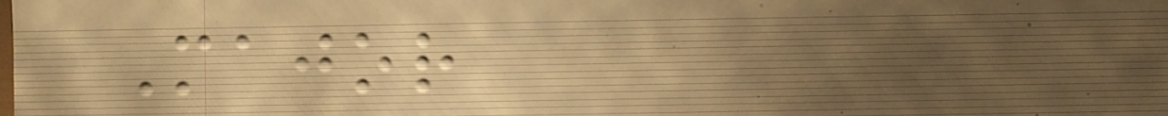Major
